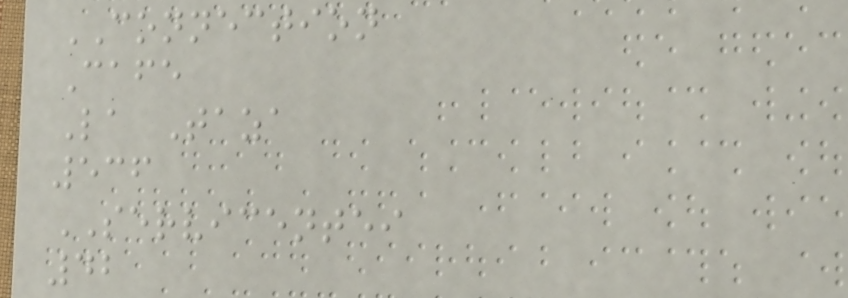CONNECTION
Cafe
La Taza
536
SERVICENTEI
42
